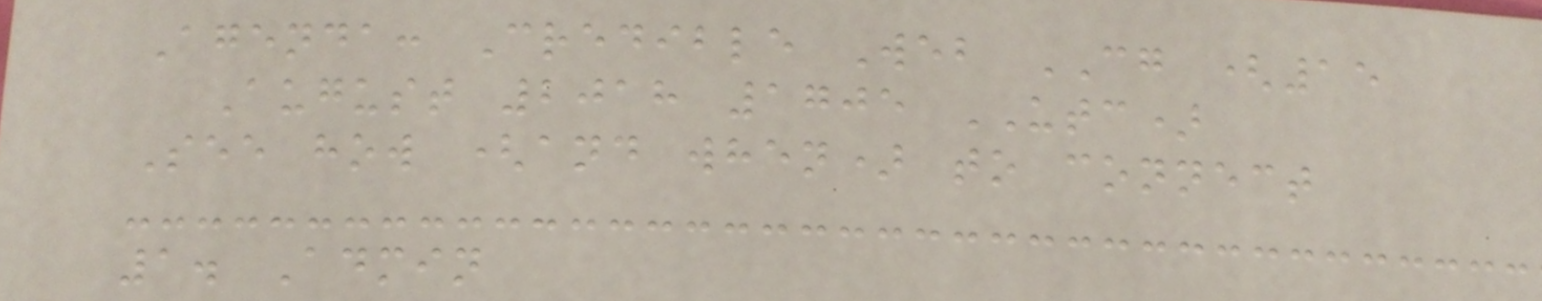Agenda: Credible Web CG (15
August 2018 1705 UTC)
See how (and when) to connect
1. Admin
